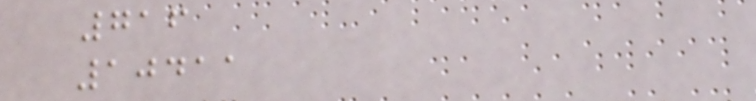716
10411
